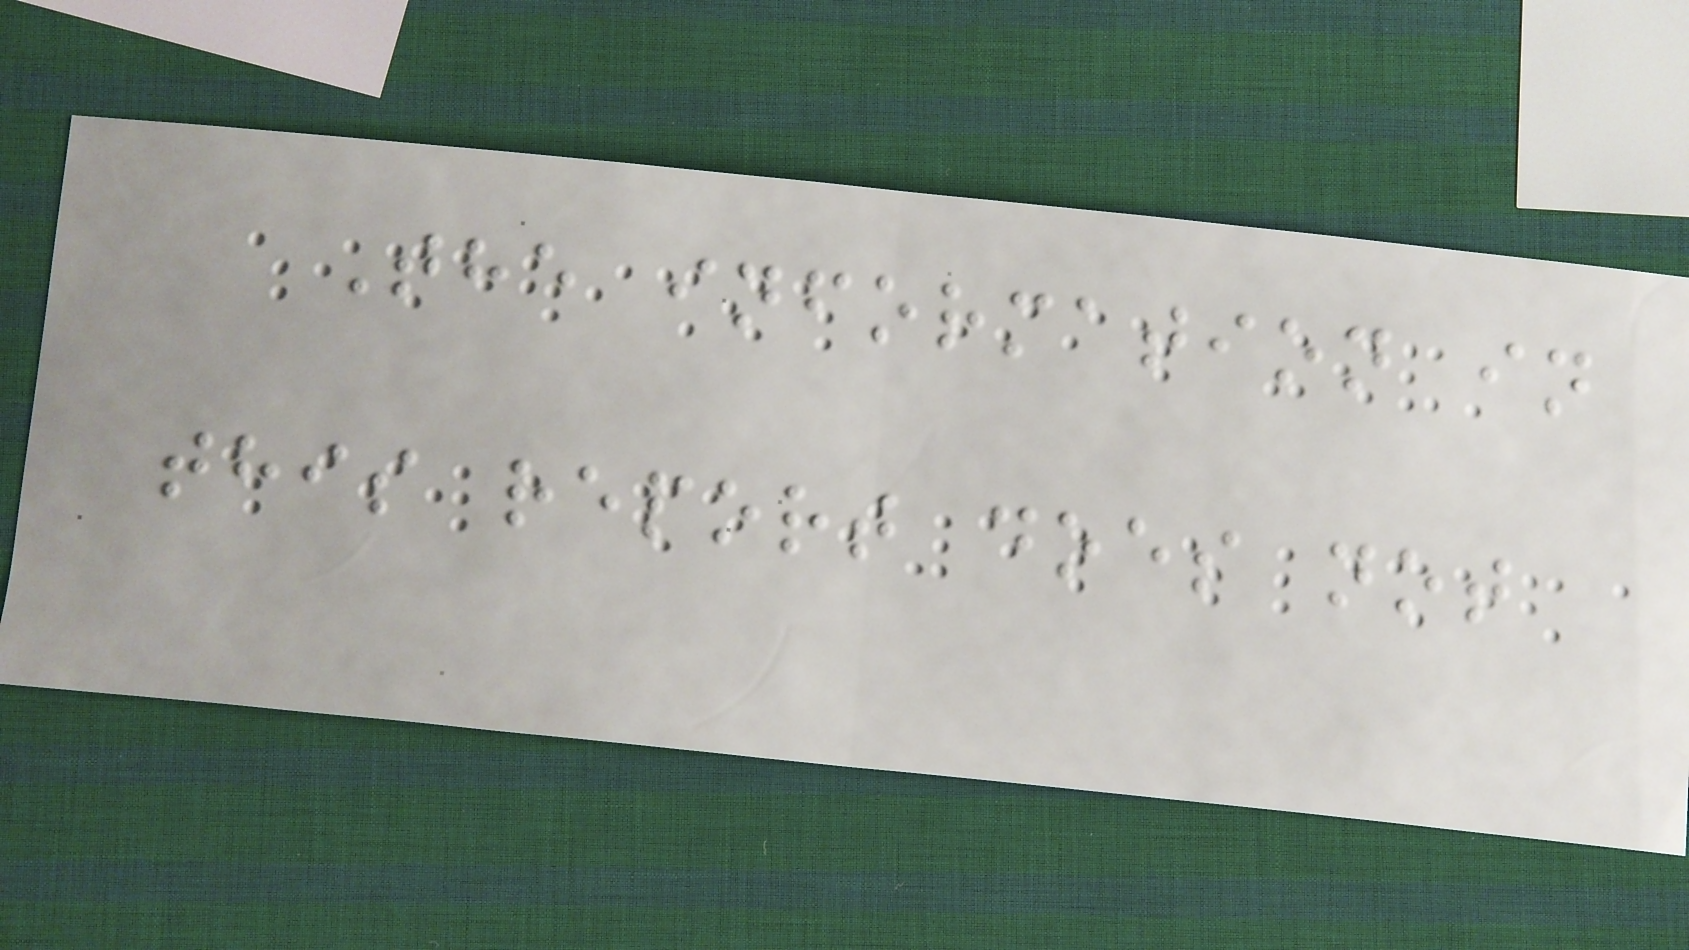The information in
this report does not
